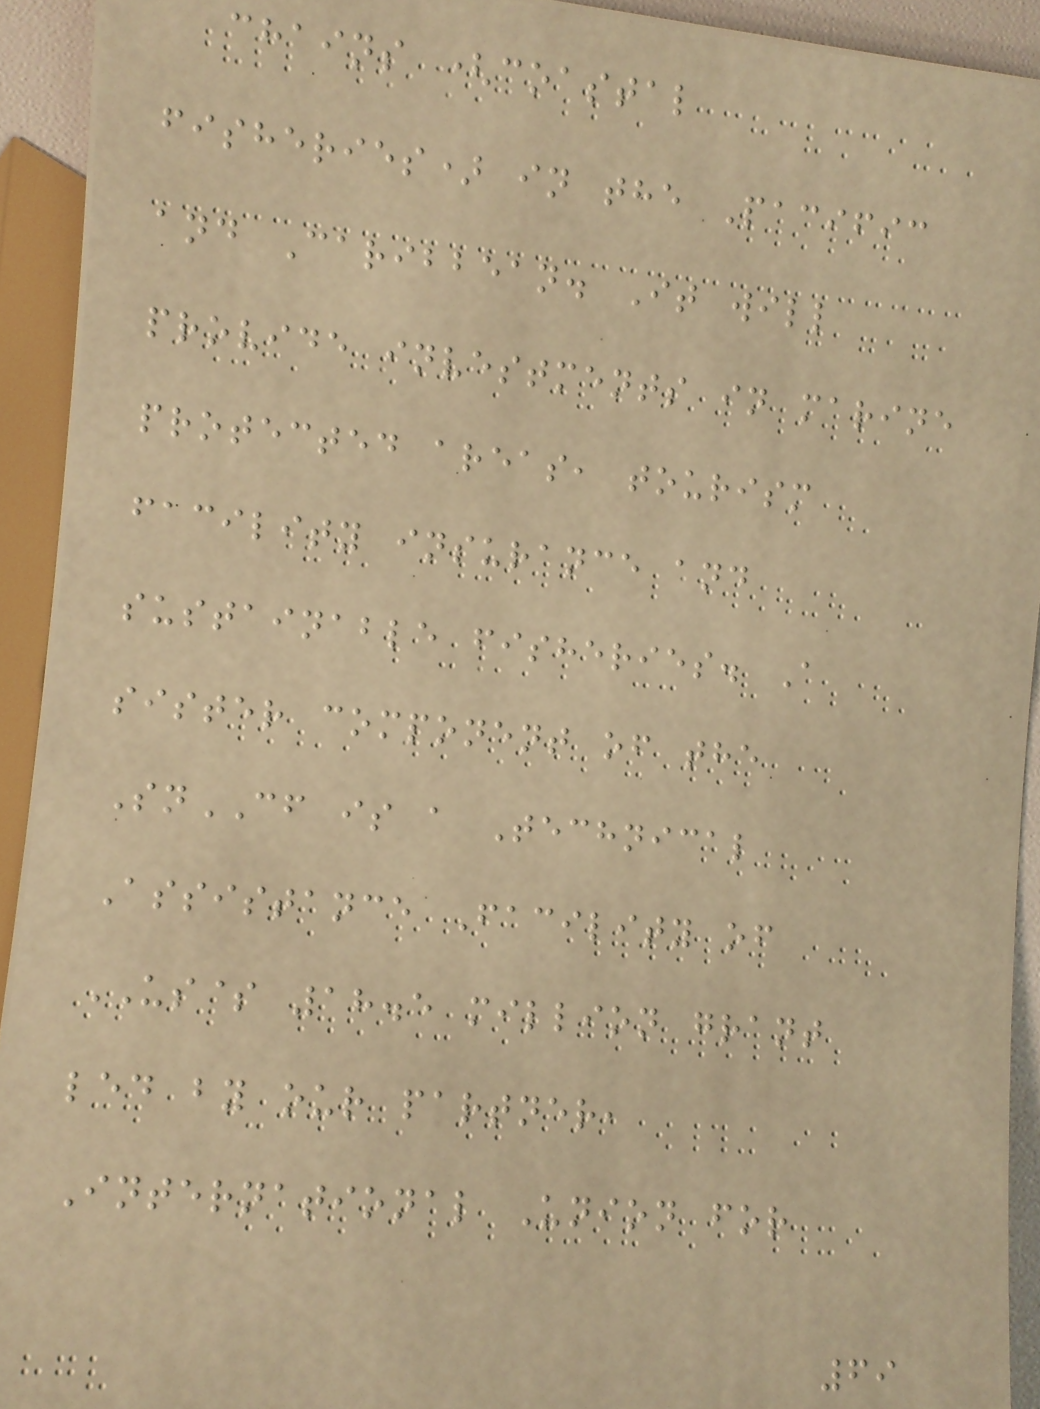chains (coastal
fisheries) in the Pacific
and Caribbean. It will
provide investments in marine
protected areas, tourism
facility insurance and
sustainable fisheries. A
sister component of the
SnCF is a Technical
Assistance Facility of
US$ 18.5 million grant
led by our partner,
International Union for
69
